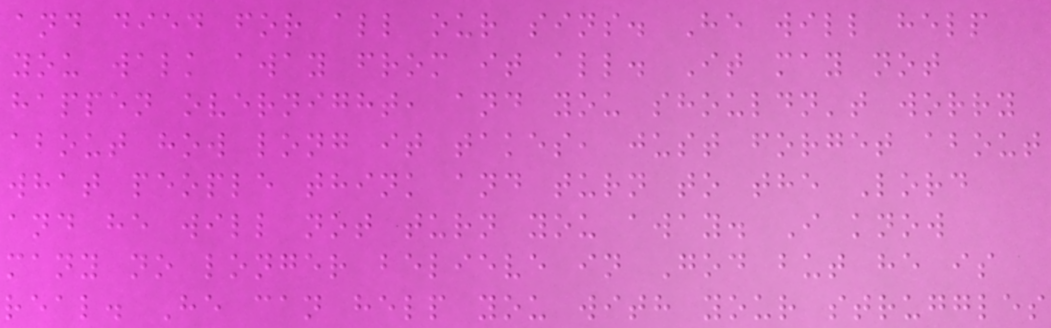and died for all our sins. He will help
you walk away from it all. It may not
happen overnight, and you shouldn't worry
about how long it takes, just forget about
what people think and turn to the Lord
and he will not turn you away. I know
many no longer believe in God but he is
real. He can help you with your struggles
